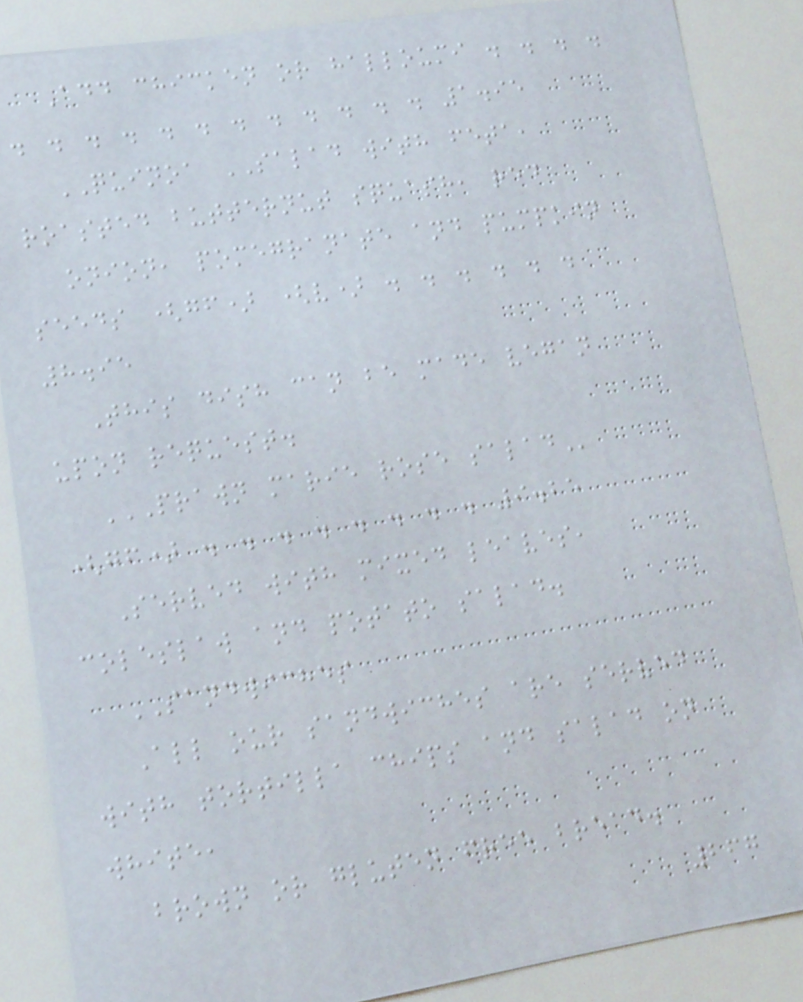Add chicken or halloumi . . . .
. . . . . . . . . . . . 1.95
QUINOA SALAD with feta,
roasted butternut squash, red
onion, pomegranate and pumpkin
seeds (gf) (v) . . . . . .
8.95
This dish can be made vegan
upon request.
PRAWN MARIE ROSE SALAD
(gf) . . . . . . . . 9.25
Served with mixed leaves,
coleslaw and potato salad.
SANDWICHES
All our sandwiches are served
with tortilla chips and salad on
white,
brown or gluten free bread.
267
